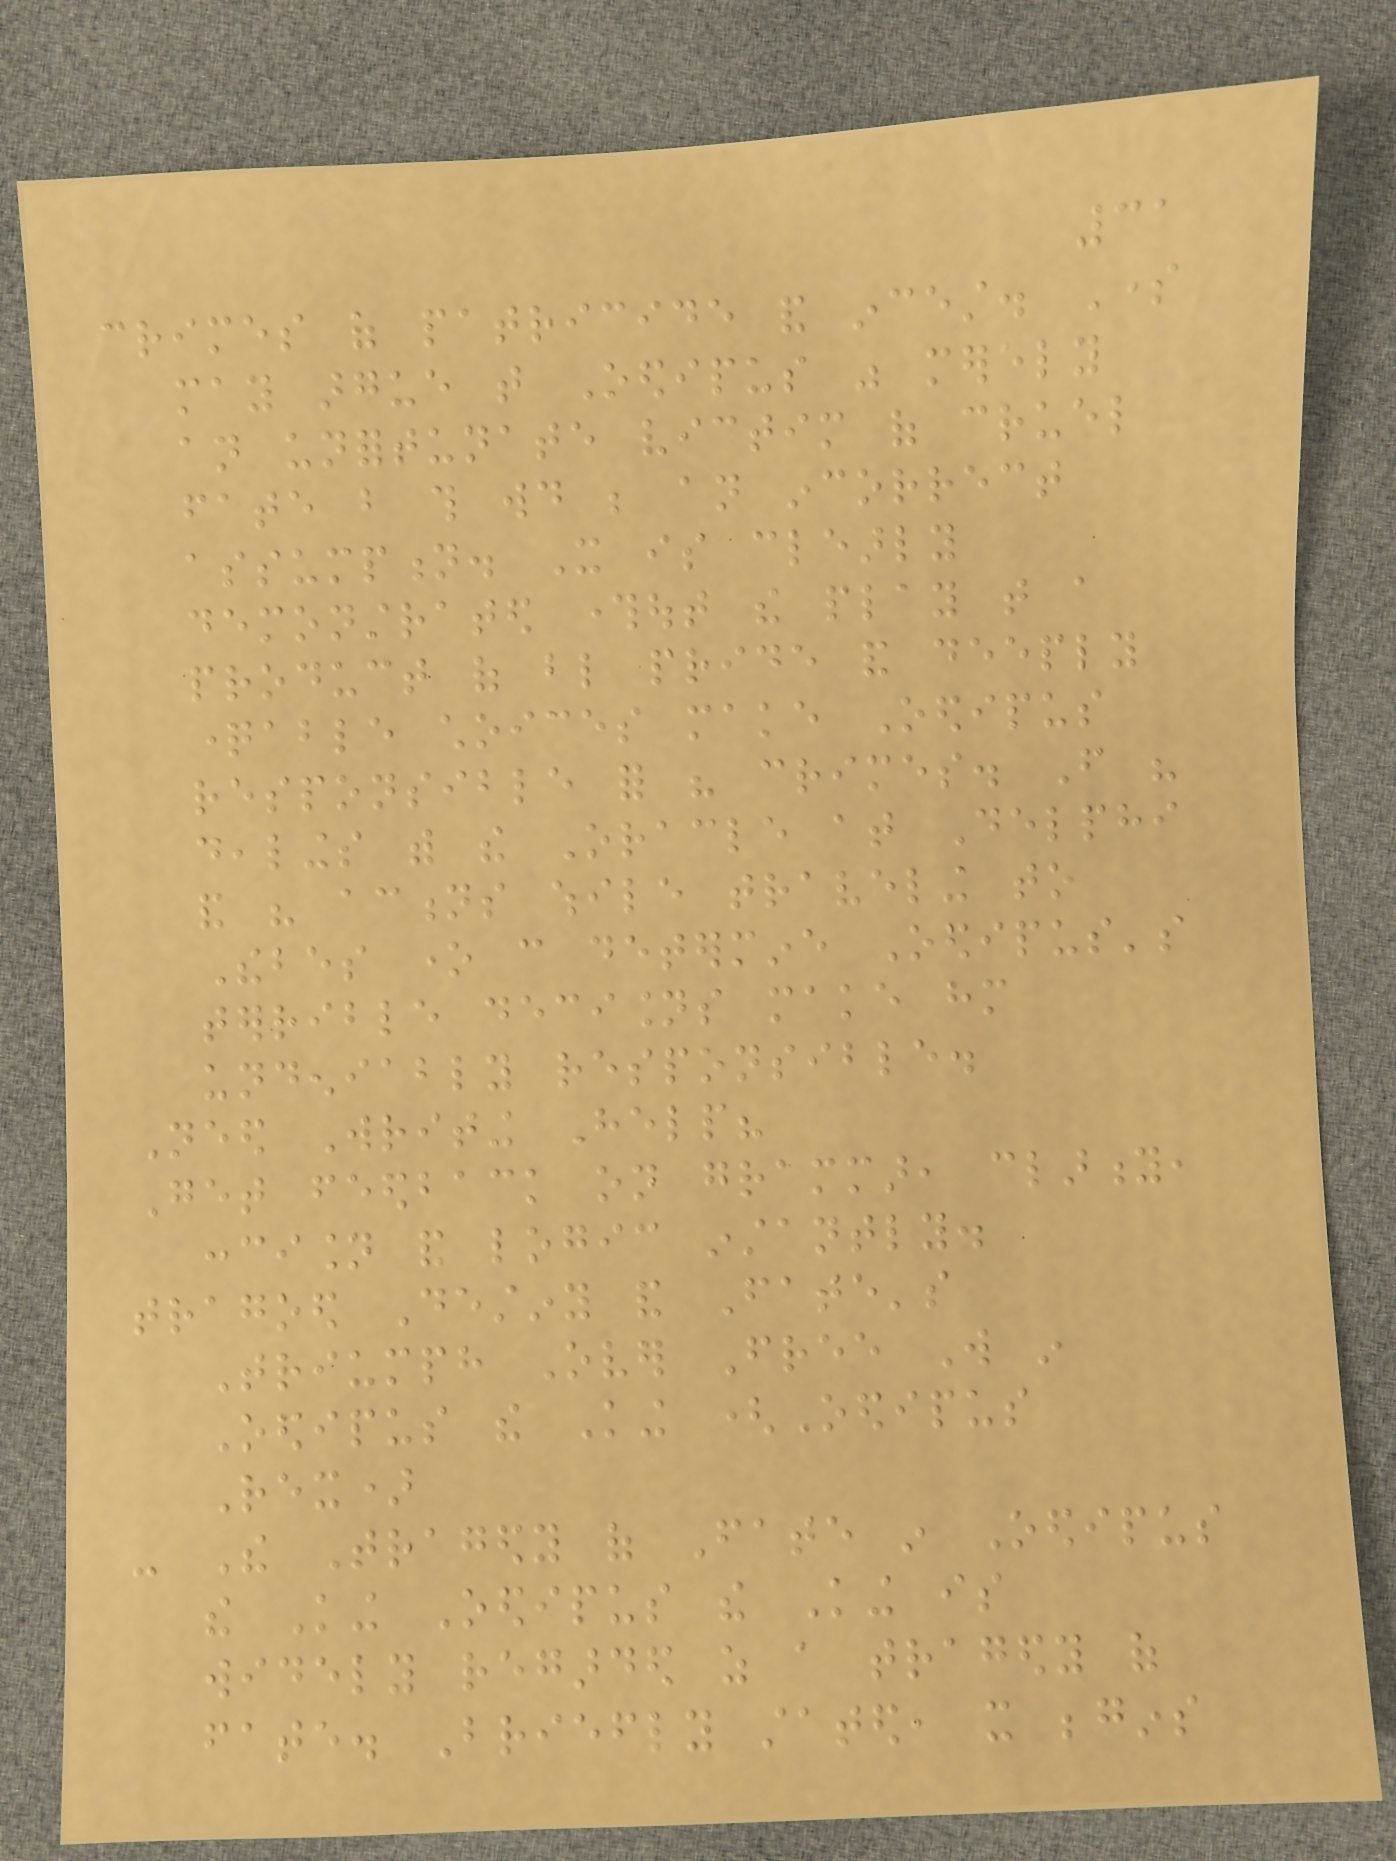31
crimes of patricide and incest. Some
may argue that Oedipus was merely
an unfortunate victim of cruel
fate but this would be an incorrect
assumption. It is clearly
demonstrated throughout the play that a
product of blind pride and deeply
questionable choices make Oedipus
responsible for his crimes. From his
dealings with the Oracle at Delphi
and his actions while traveling to
Thebes one can determine Oedipus's
terrible decisions make him
undeniably responsible.
Need Writing Help?
Get feedback on grammar, clarity,
concision and logic instantly.
tragoed Destiny and Fate's
Triumph Over Free Will in
Oedipus the King (Oedipus
Rex)
- The Tragedy of Fate in Oedipus
the King Oedipus the King is
widely regarded as a tragedy of
fate. Briefly stated, it begins
